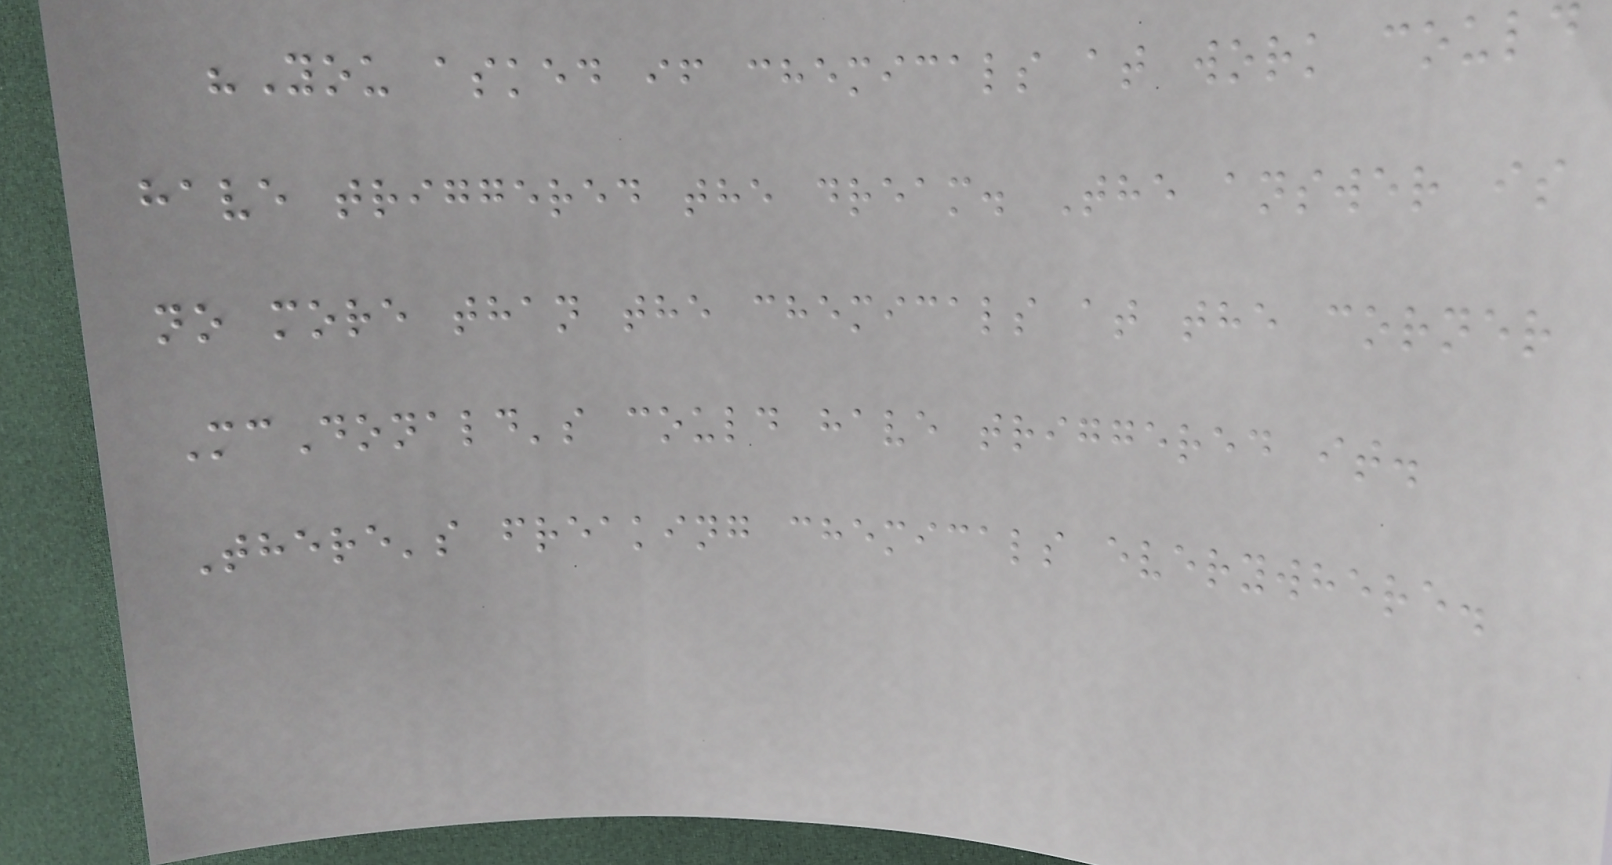"You asked if chemicals at work could
have triggered the dream. The answer is
no more than the chemicals at the corner
McDonald's could have triggered it.
There's freaking chemicals everywhere.
